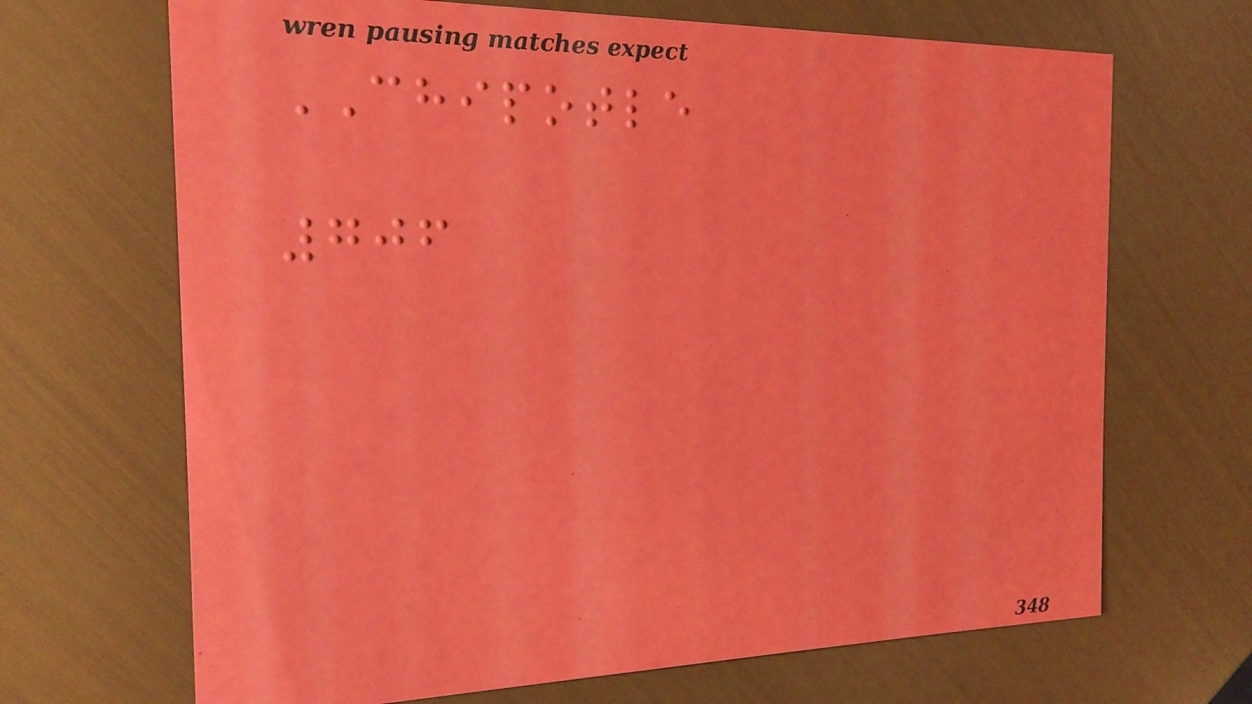CHIPOTLE
706
